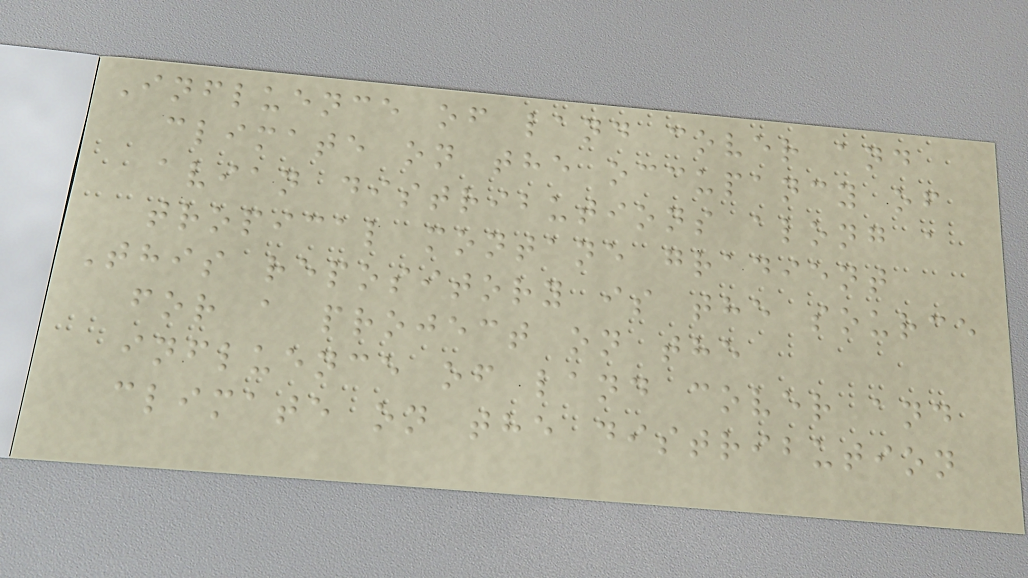Influence of land cover and
climate on the occupancy of
avian distributions along a
tropical montane gradient
This repository is the source
for a project on the
influence of land cover and
climate on the distribution
